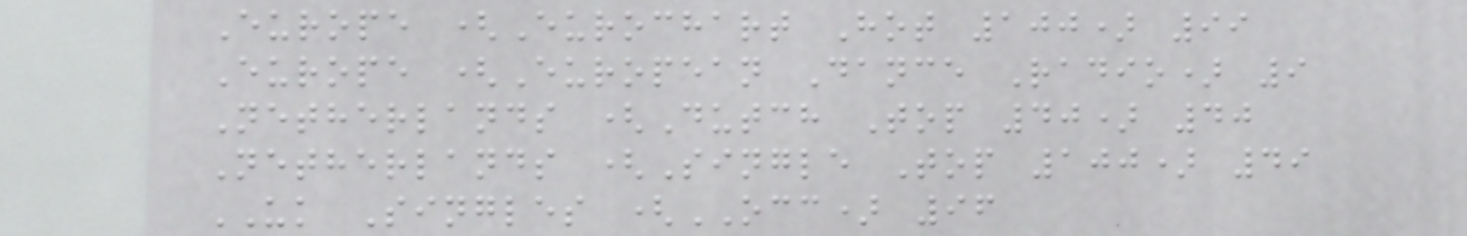Europe (Eurochart Hot 100) 99
Europe (European Dance Radio) 9
Netherlands (Dutch Top 40) 40
Netherlands (Single Top 100) 49
UK Singles (OCC) 96
